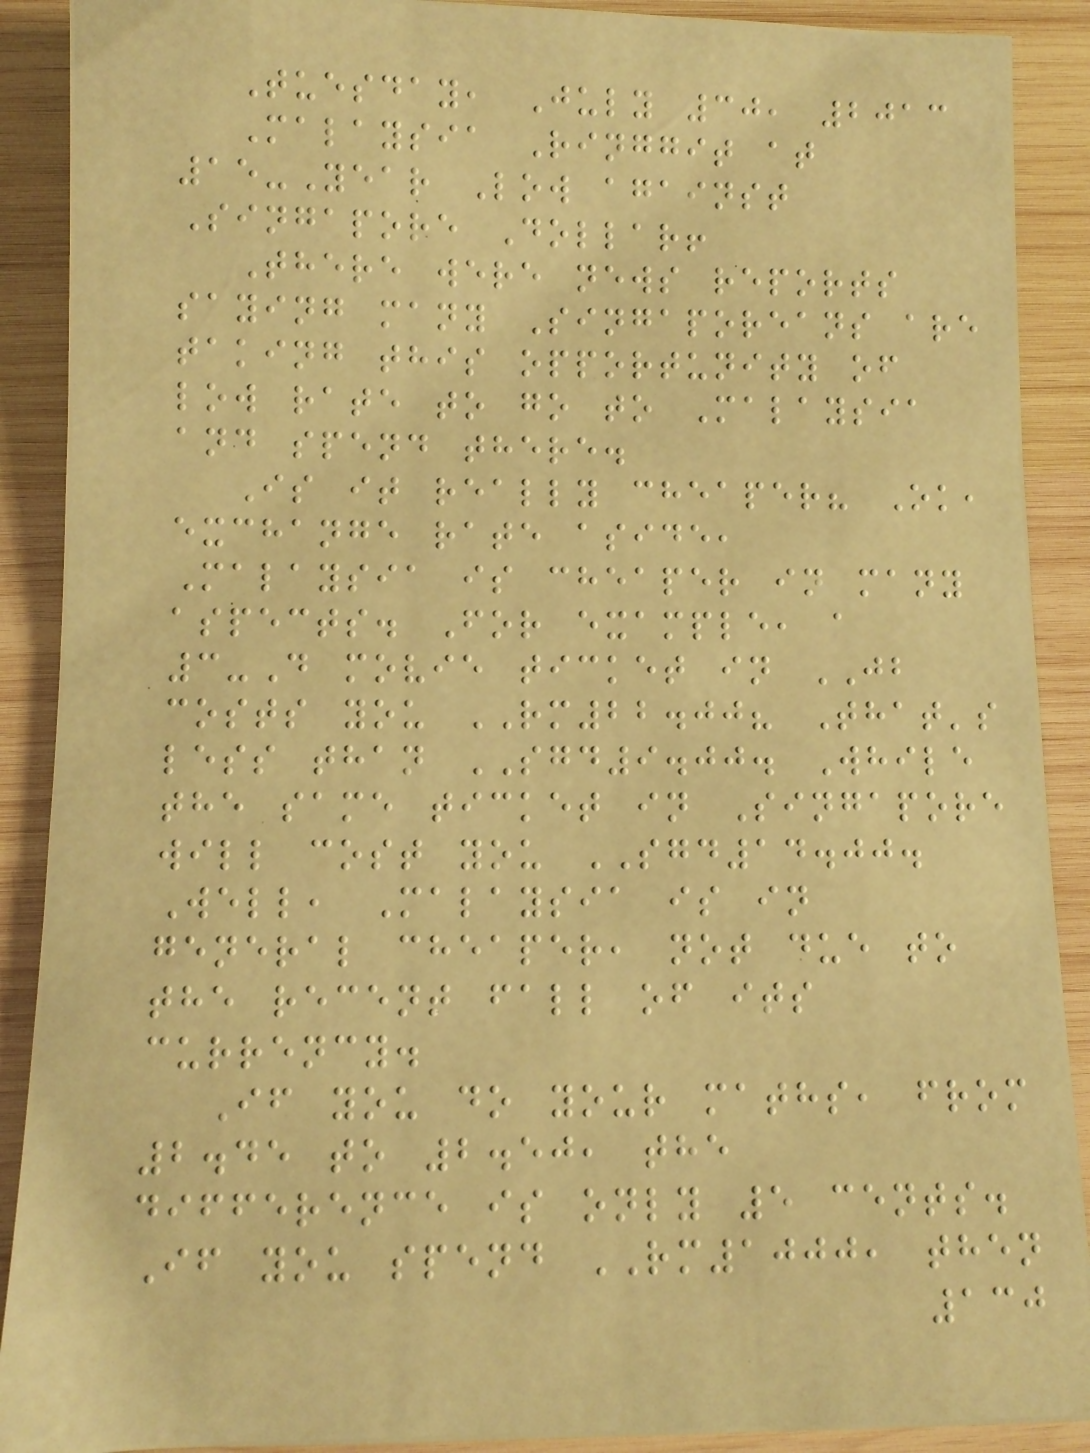Tuesday, July 30, 2013
Malaysia Ringgit at
15-Year Low against
Singapore Dollar!
There were news reports
saying many Singaporeans are
taking this opportunity of
low rate to go to Malaysia
and spend there.
Is it really cheaper? Ok,
exchange rate aside,
Malaysia is cheaper in many
aspects. For example, a
3-D movie ticket in JB
costs you RM22.00? That's
less than SGD9.00. While
the same ticket in Singapore
will cost you SGD14.00.
Well, Malaysia is in
general cheaper, not due to
the recent fall of its
currency.
If you do your maths, from
2.45 to 2.50, the
difference is only 5 cents.
If you spend RM1000, then
130
